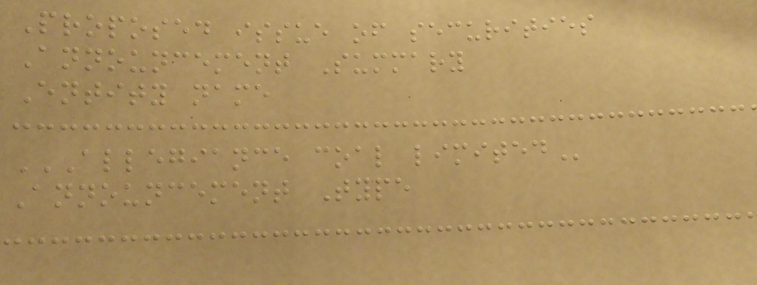Proposed issue of securities
Announcement Summary
Entity name
ALLEGIANCE COAL LIMITED
Announcement Type
